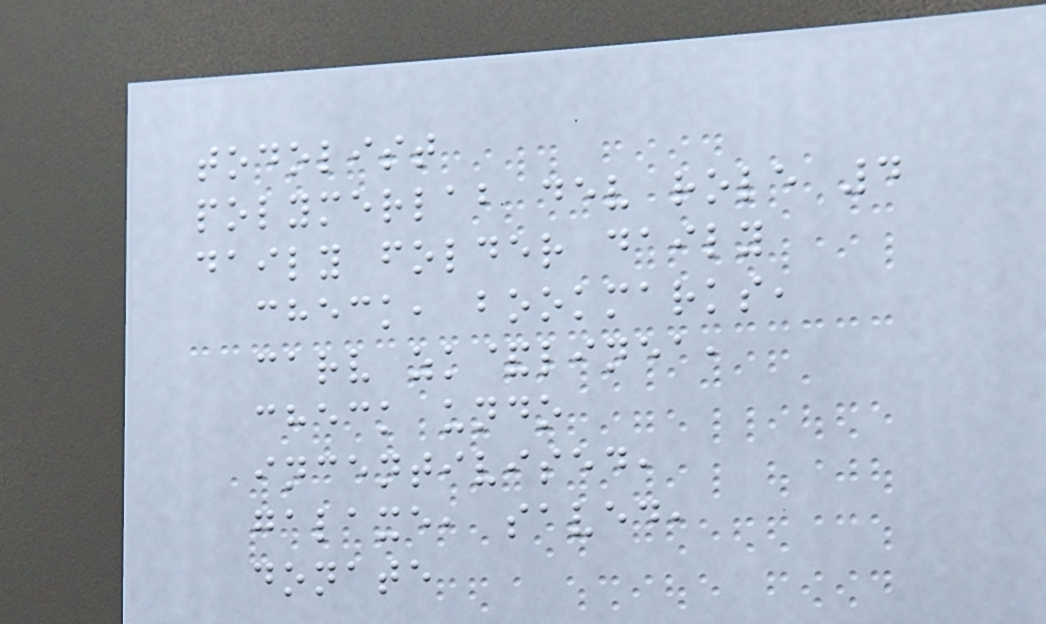todolist
polymerlab dev role 4
daily folder daily
check, bookmarks,
carv zk&linea,
check undo
incentivised,
galaxe, saved,
donate
